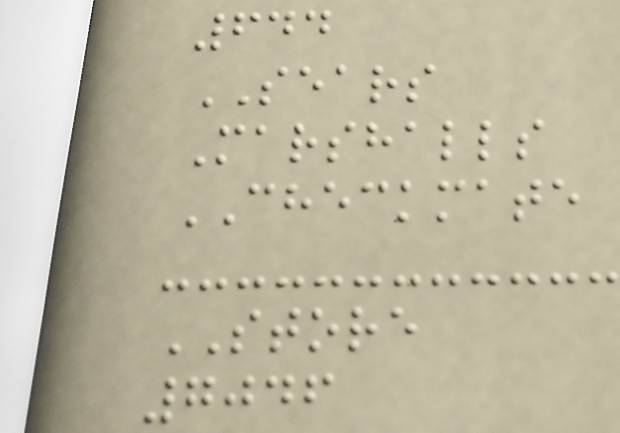644
SEARS
Marshalls
CHECKMATE
STORE
7046
